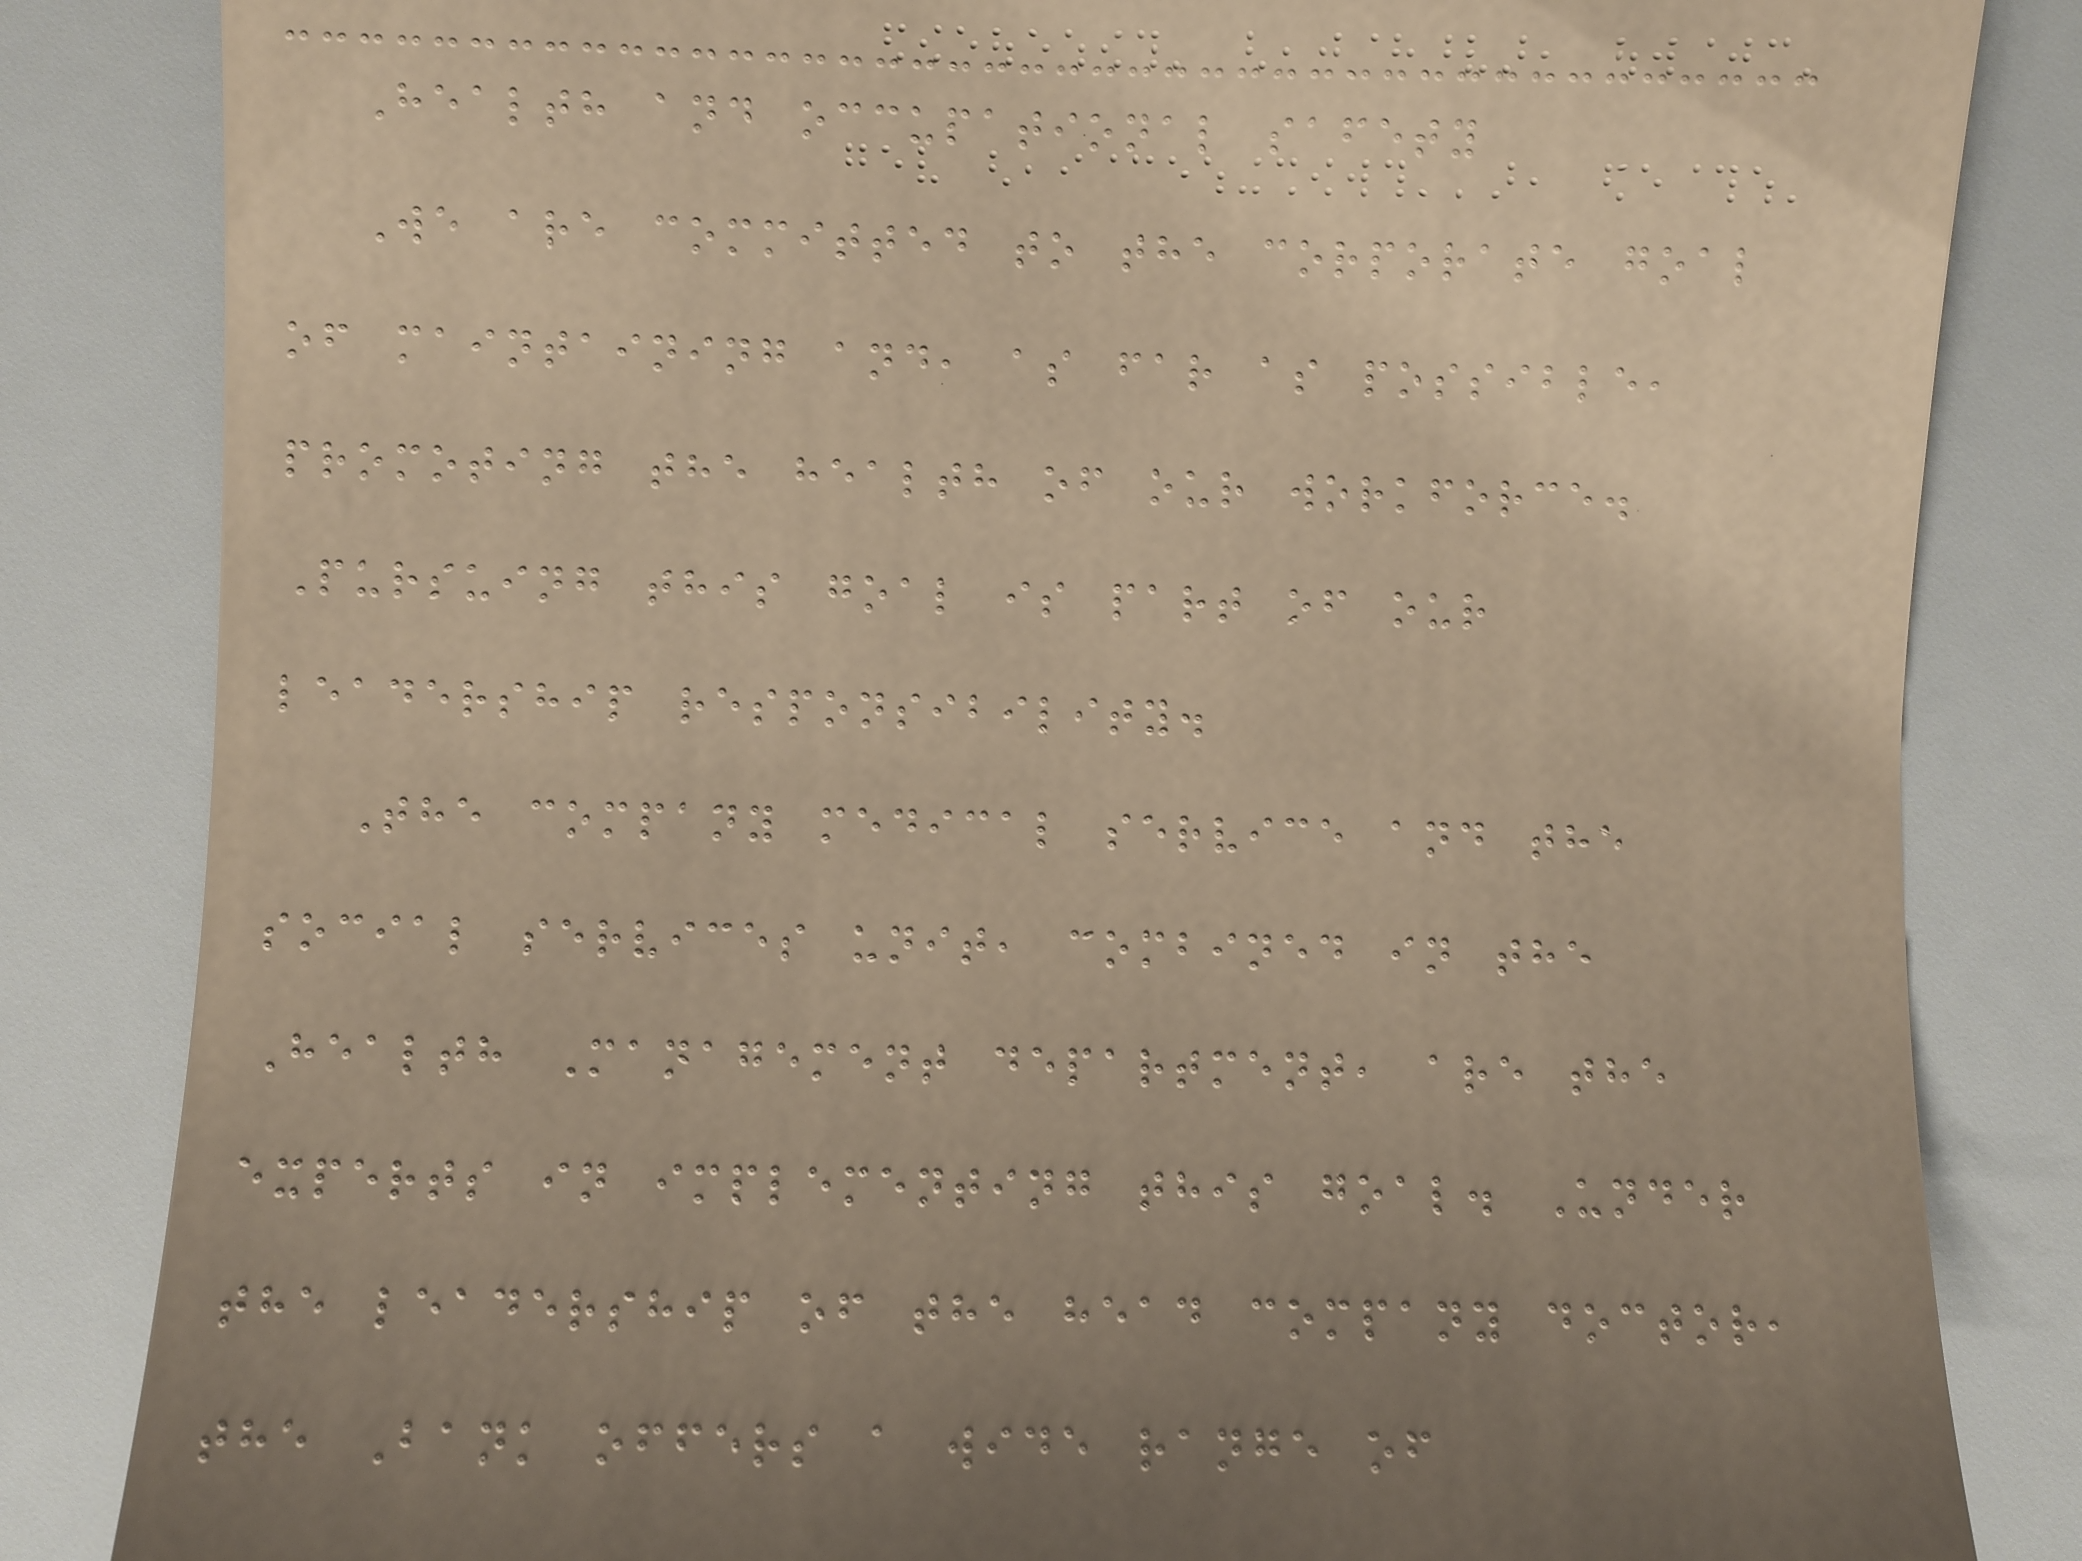Health and occupational safety
We are committed to the corporate goal
of maintaining and, as far as possible,
promoting the health of our workforce.
Pursuing this goal is part of our
leadership responsibility.
The company medical service and the
social services unit, combined in the
Health Management department, are the
experts in implementing this goal. Under
the leadership of the head company doctor,
the Bank offers a wide range of
